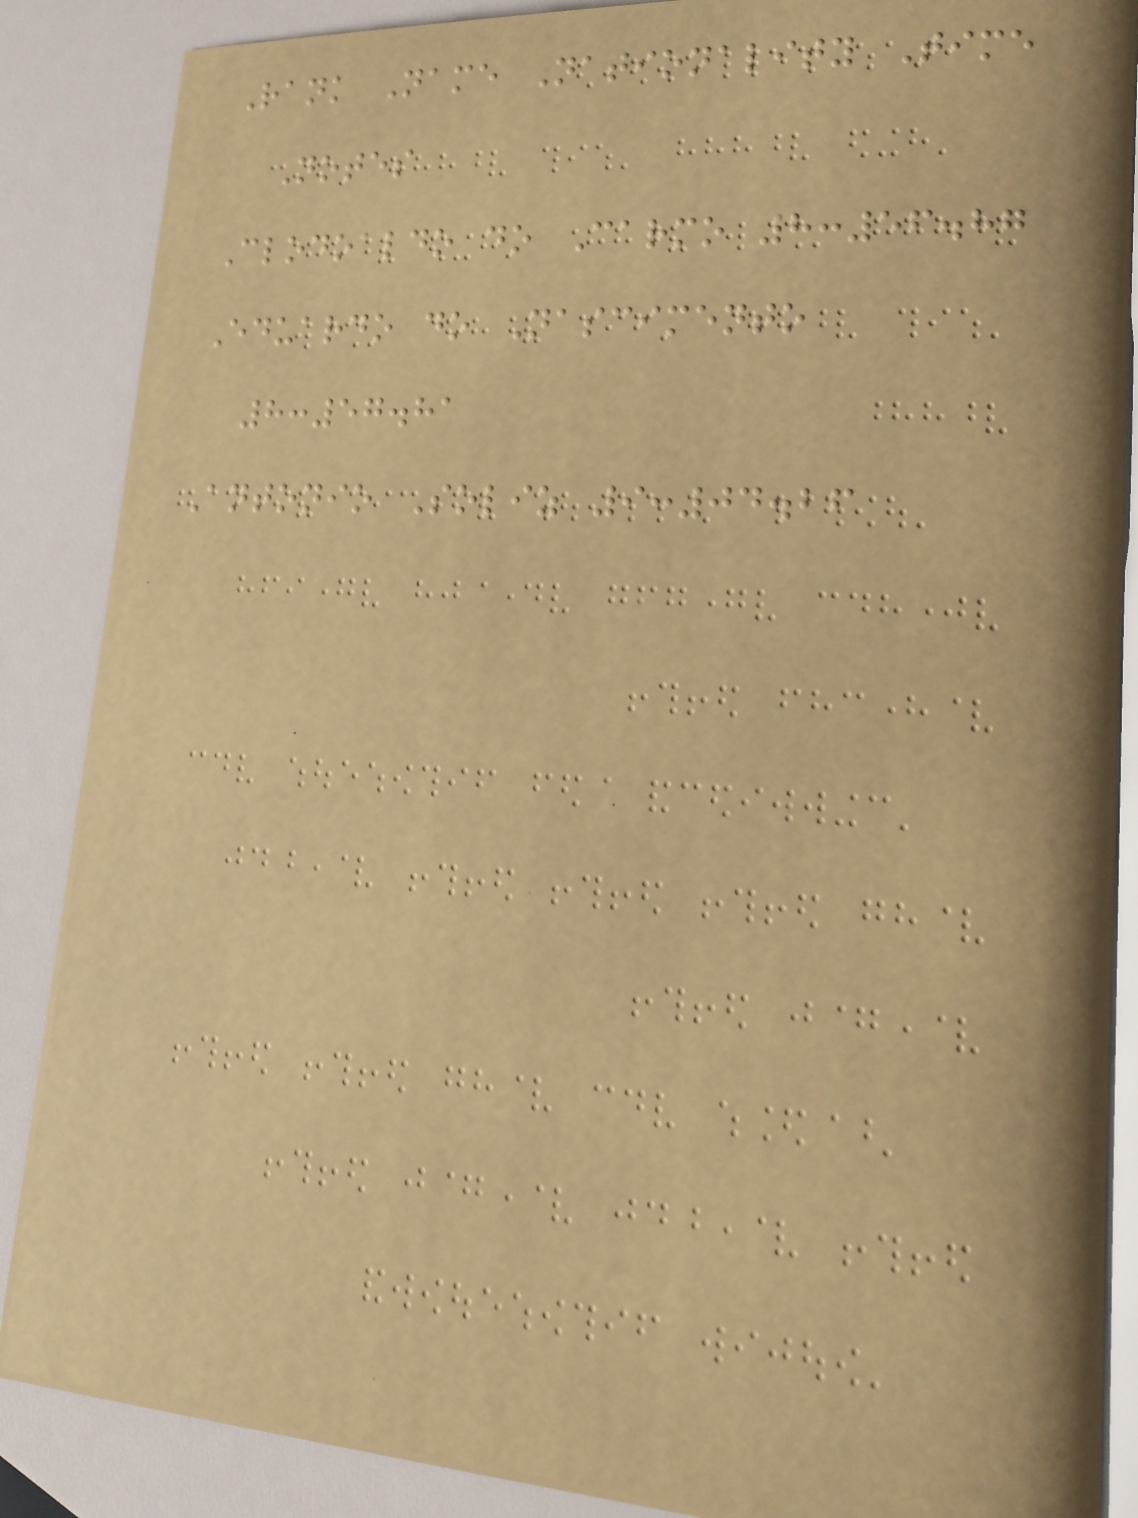Rank Name Nationality Time
Notes
Clodoaldo do Carmo 8:56.87
Eduardo do Nascimento
8:57.81
Antonio Soliz 9:04.26
